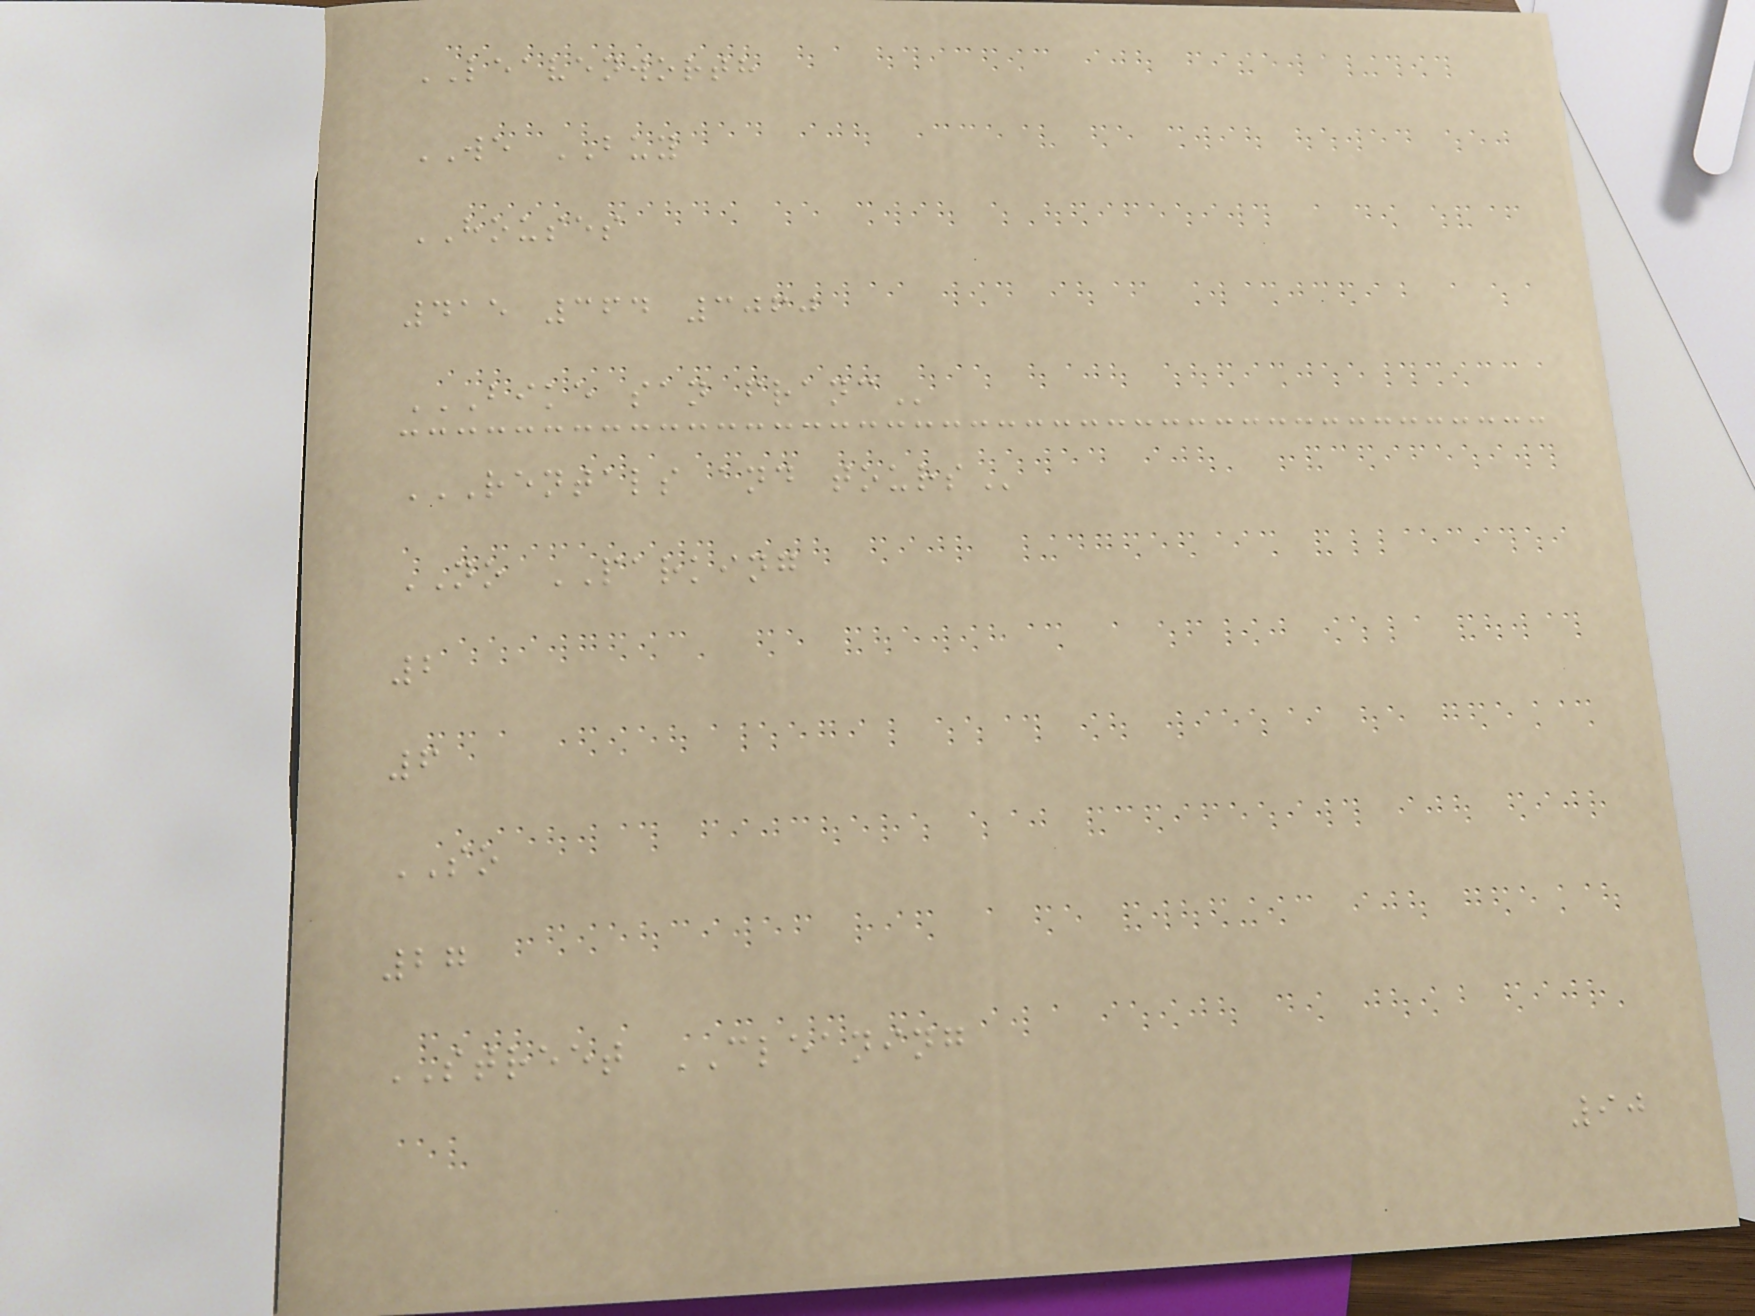LEAVENWORTH
WE BUY
HOUSES
415 364 3060
BIKE SAN FRANC
RENTALS AND TOURS
NO PARKING
2
6
SO
27
STREET CLEANING
90
